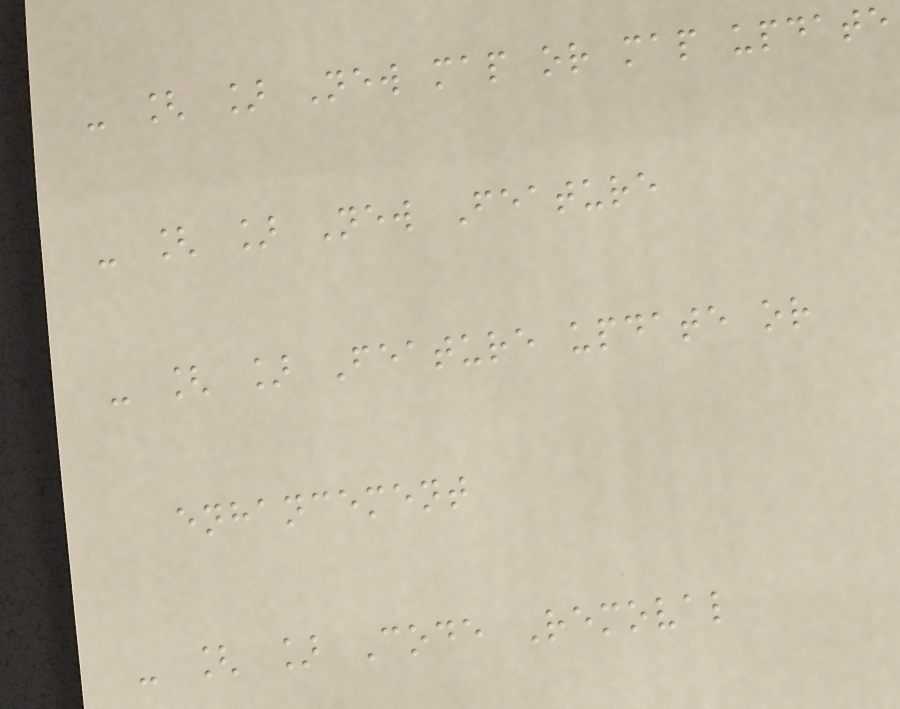- [ ] New map or map update
- [ ] New Feature
- [ ] Feature update or
enhancement
- [ ] Code Removal
